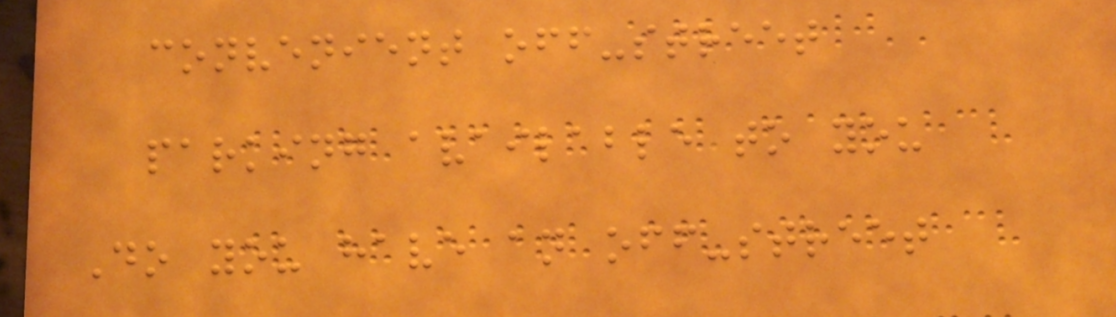convenient off-street
parking available to you
Do you have an off-street
